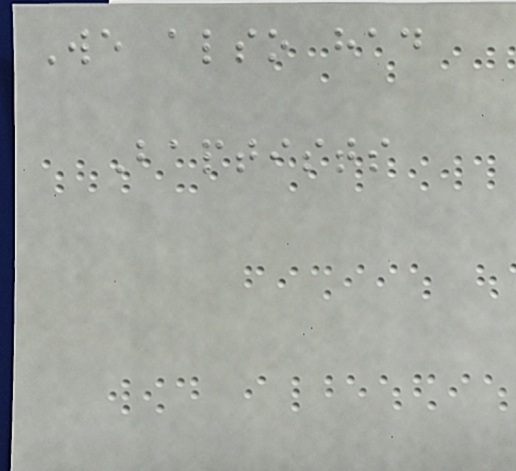We also had
Baptists
